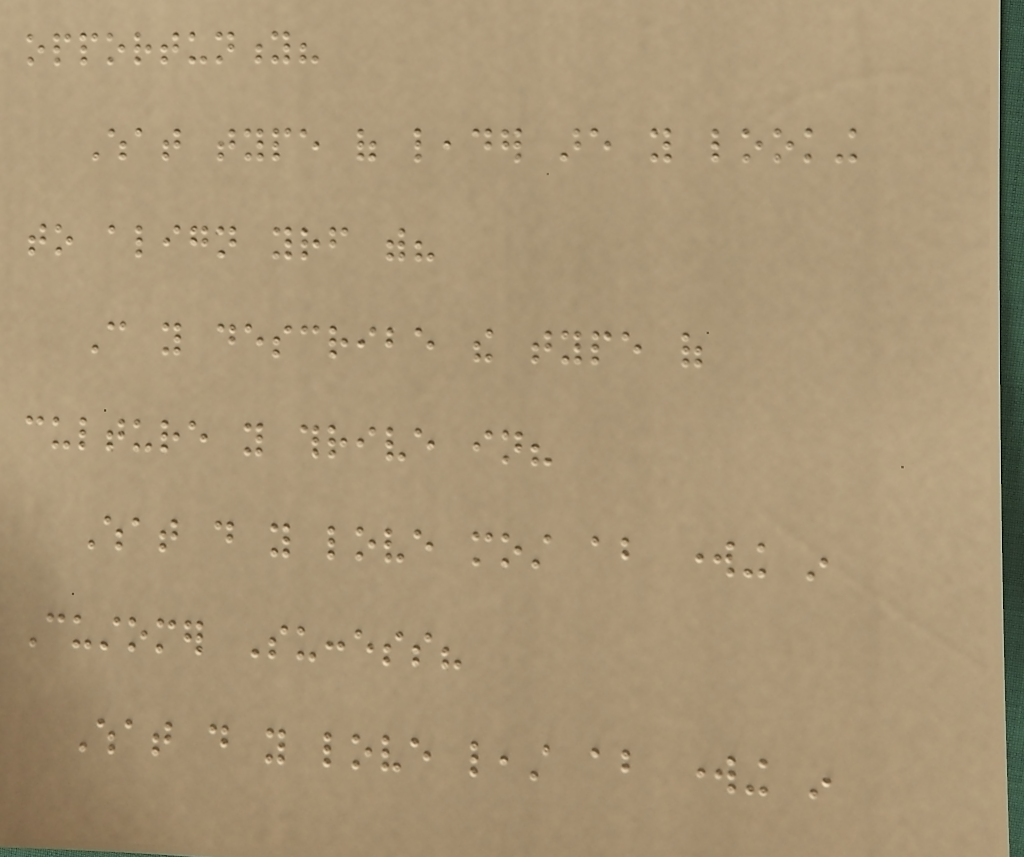opportunity?
What type of leader are you looking
to align yourself with?
Can you describe the type of
culture you thrive in?
What do you love most about working in
Customer Success?
What do you love least about working in
